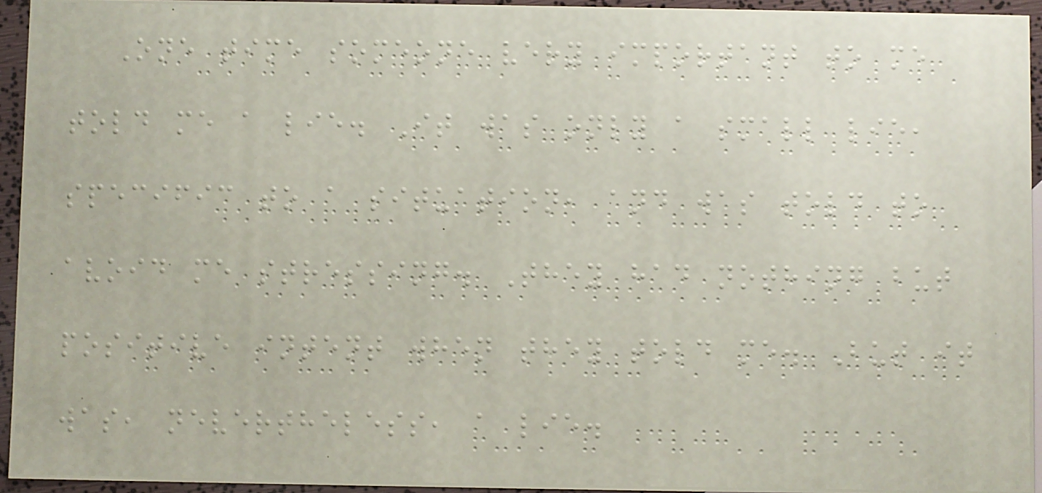One time someone very important to me
told me a lie. It was only a small lie,
specific to a situation, and was told to
avoid me stressing. They had nothing but
positive intent when they told me. But it
was, nevertheless, a lie.
